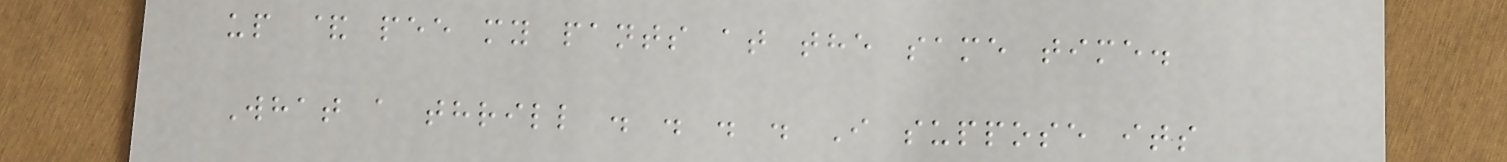up & pee my pants at the same time.
What a thrill . . . . I suppose its
